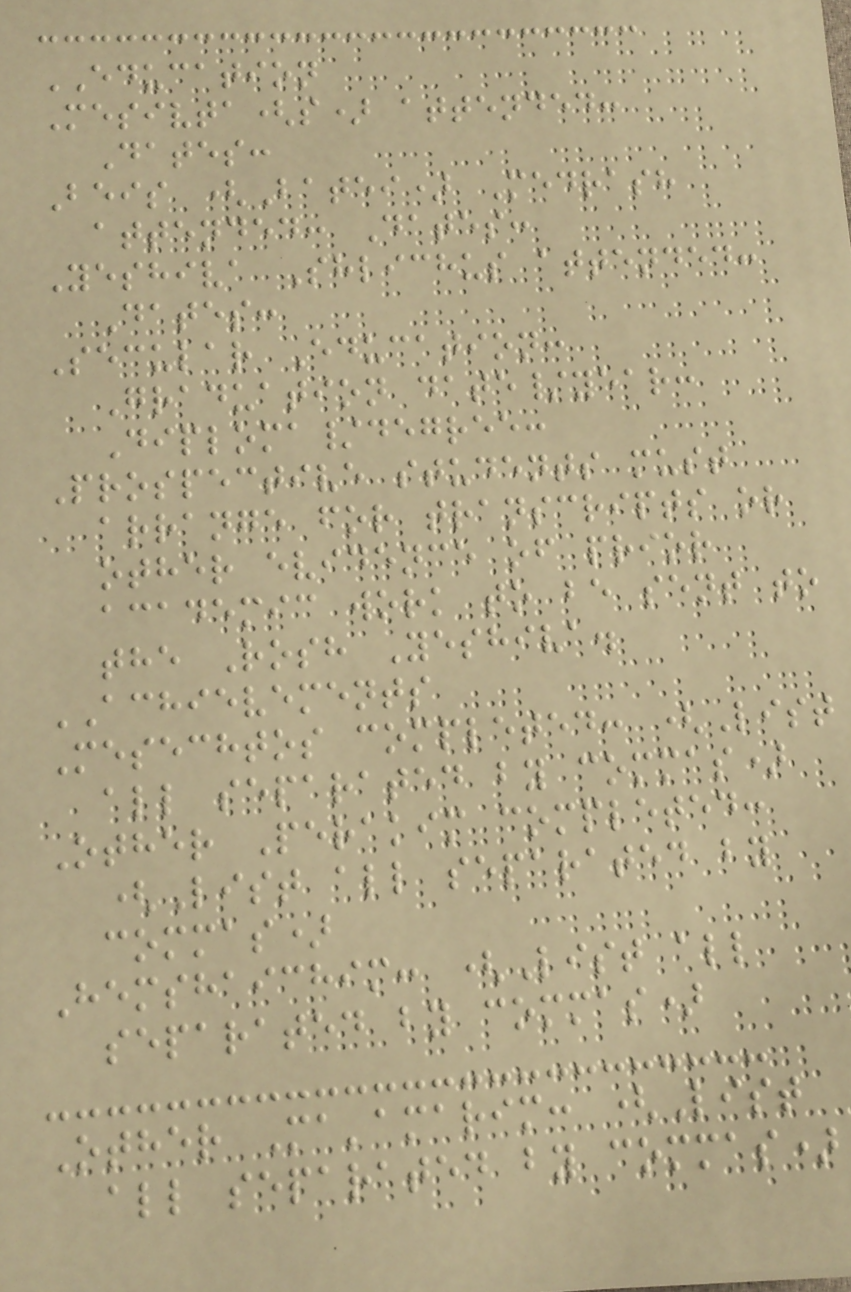EDUCATION
Mesivta(s) attended:
Dates:
Beis (Batei) Medrash
attended: Dates:
Yeshiva Shlichus attended:
Dates:
Secular Education:
Graduation date/year:
Diploma/degree:
Prospective students must
arrange for transcripts or
other evidence of prior
academic work to be sent to
the Rosh Yeshiva.
ACHIEVEMENTS
Mesechtos completed: (List
all separated by commas)
Other Perakim completed:
(List all separated by
commas)
Hemshaichim: (List all
separated by commas)
Other Ma'amarim: (List
all separated by commas)
